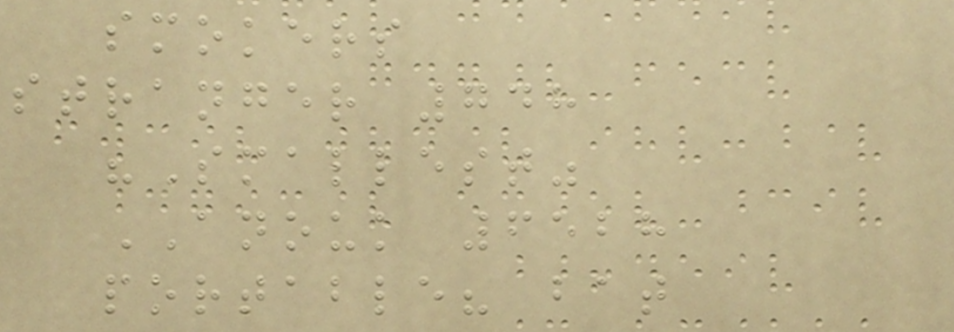smokers
stranger 748
"Smallest"
ANOUK 6528
portable? bat
